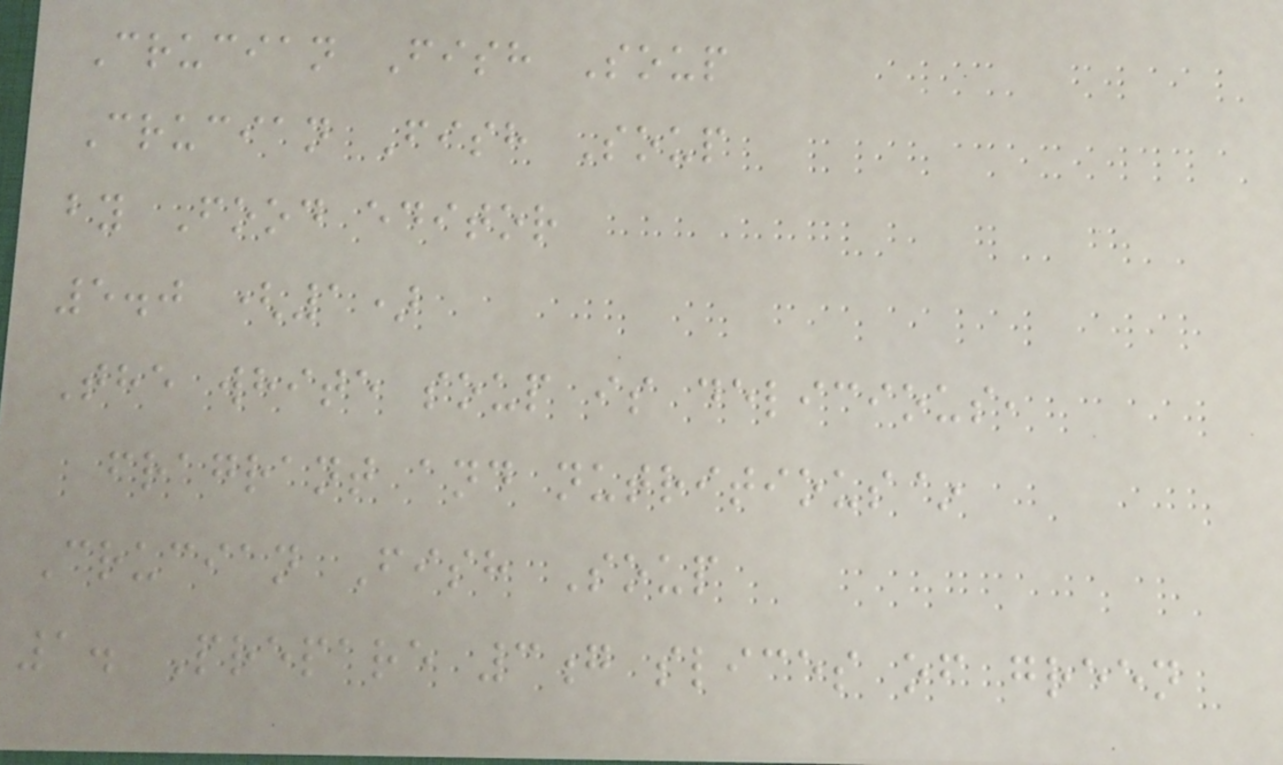Crucian Fish Soup
Crucian Fish Soup
by Food editor
5.0 (1)
The white soup is delicious,
fragrant and nutritious~
Crucian Fish Soup
1. Prepare 3g slices of green
